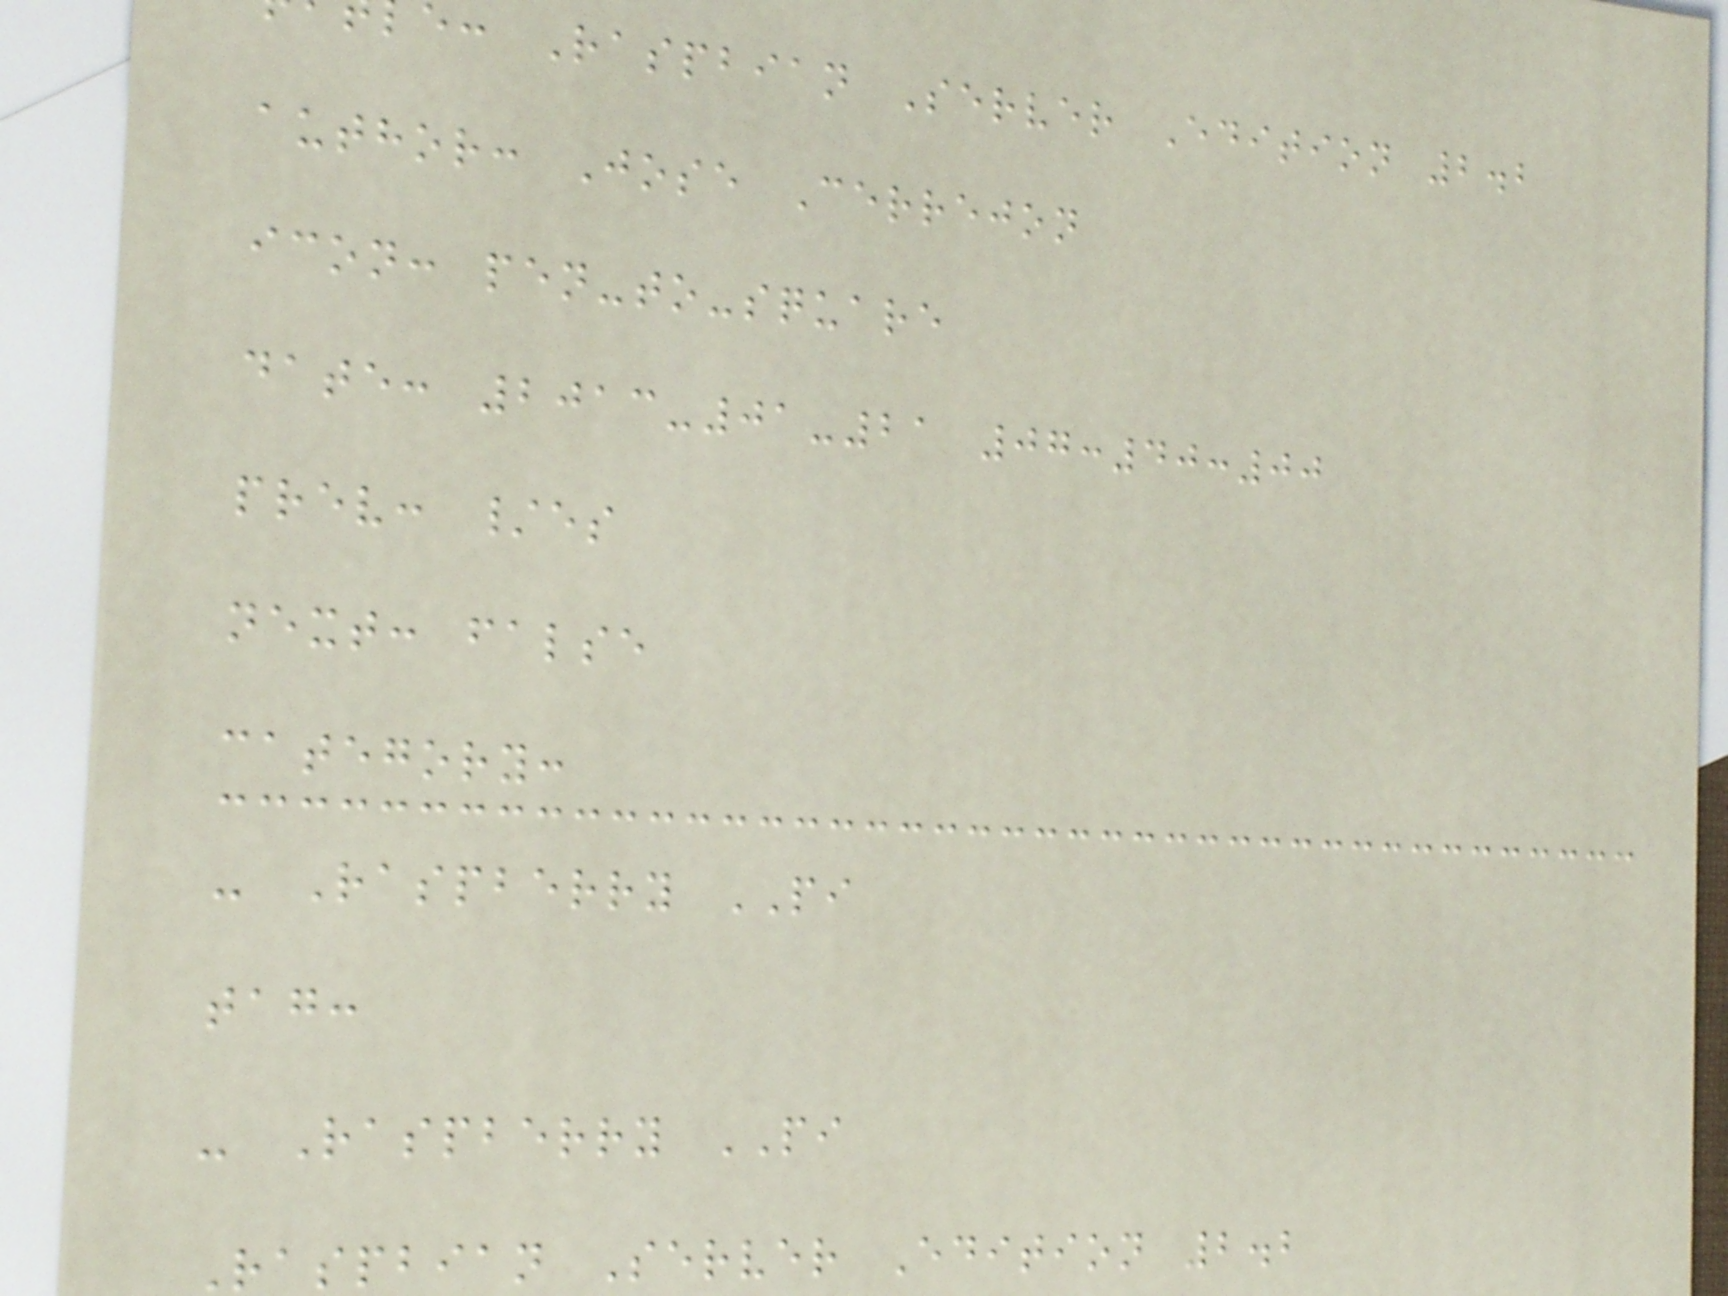e: Raspbian Server Edition 2.2
author: Jose Cerrejon
icon: pen-to-square
date: 2013-01-21 07:40:00
prev: /es
next: false
category:
- Raspberry PI
tag:
- Raspberry PI
Raspbian Server Edition 2.2
